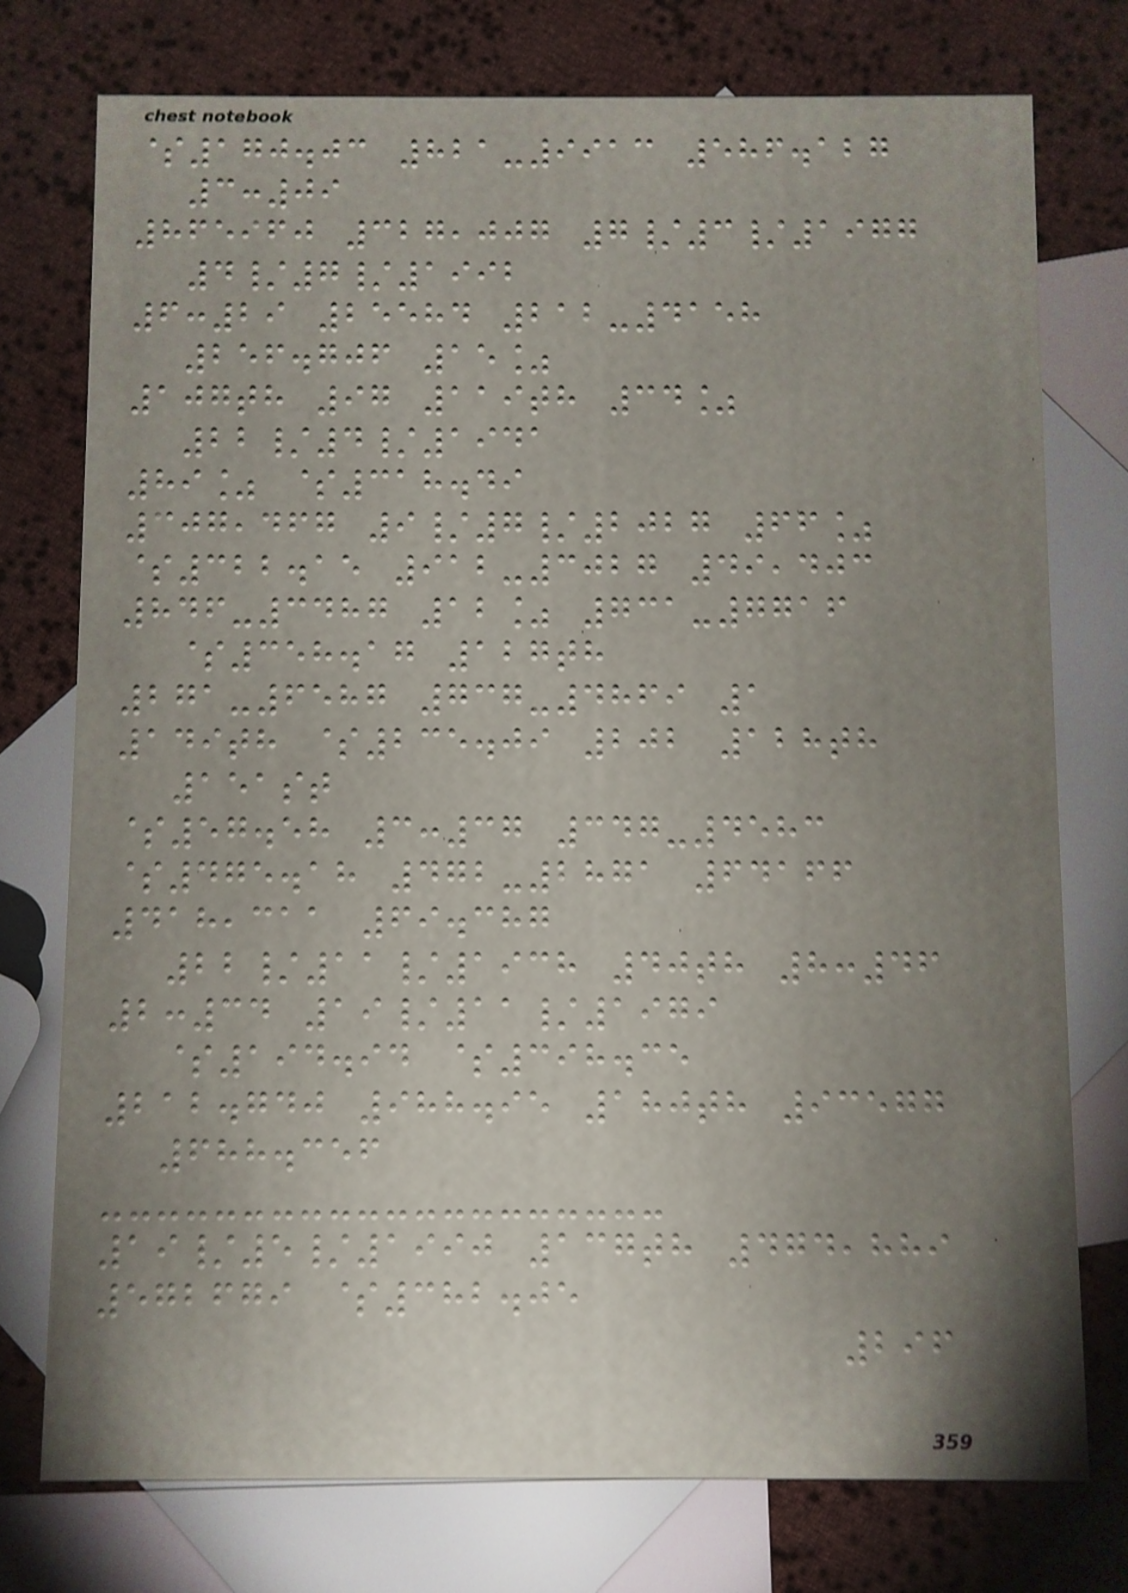$170.03 821-9913 586.127
3:09
865960 327,007 7/3/1977
4/7/1992
6:29 25584 212-4158
256.706 15%
107th 97 119th 34%
22/4/1941
89% $318.49
307,467 9/7/2027 66%
$322.15 912-3027 49,403
846-3487 12% 731-7716
$358.17 127th
271-6587 737-4869 1
149th $235.09 202 128th
151st
$57.58 3:37 347-4583
$475.18 472-2871 64166
418,311 69.387
22/11/1938 40th 8:46
2:34 19/11/1979
$194.94 $398.35
212.740 988.95 180th 93577
688.356
19/5/1990 137th 474,889
572679 $382.05
296
